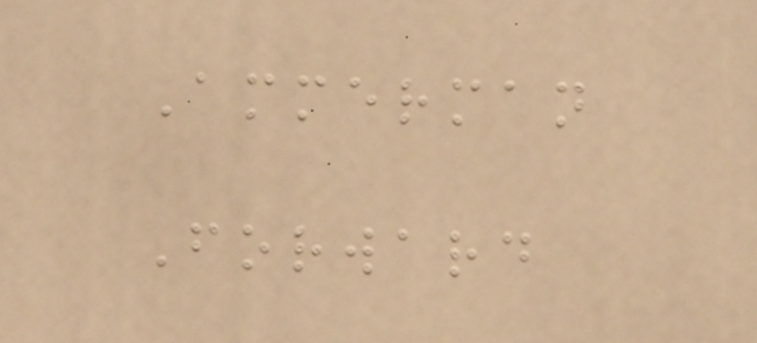Ammerman
Forward
